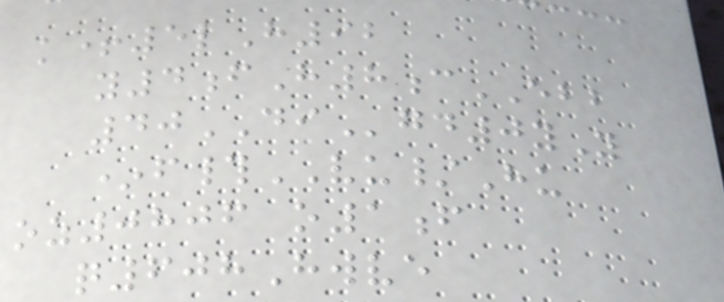k+5lH92
y4fH8cEBB
40DIgd0yY
*f#VU/Hu
oz0806 o1f
q608Hwve
